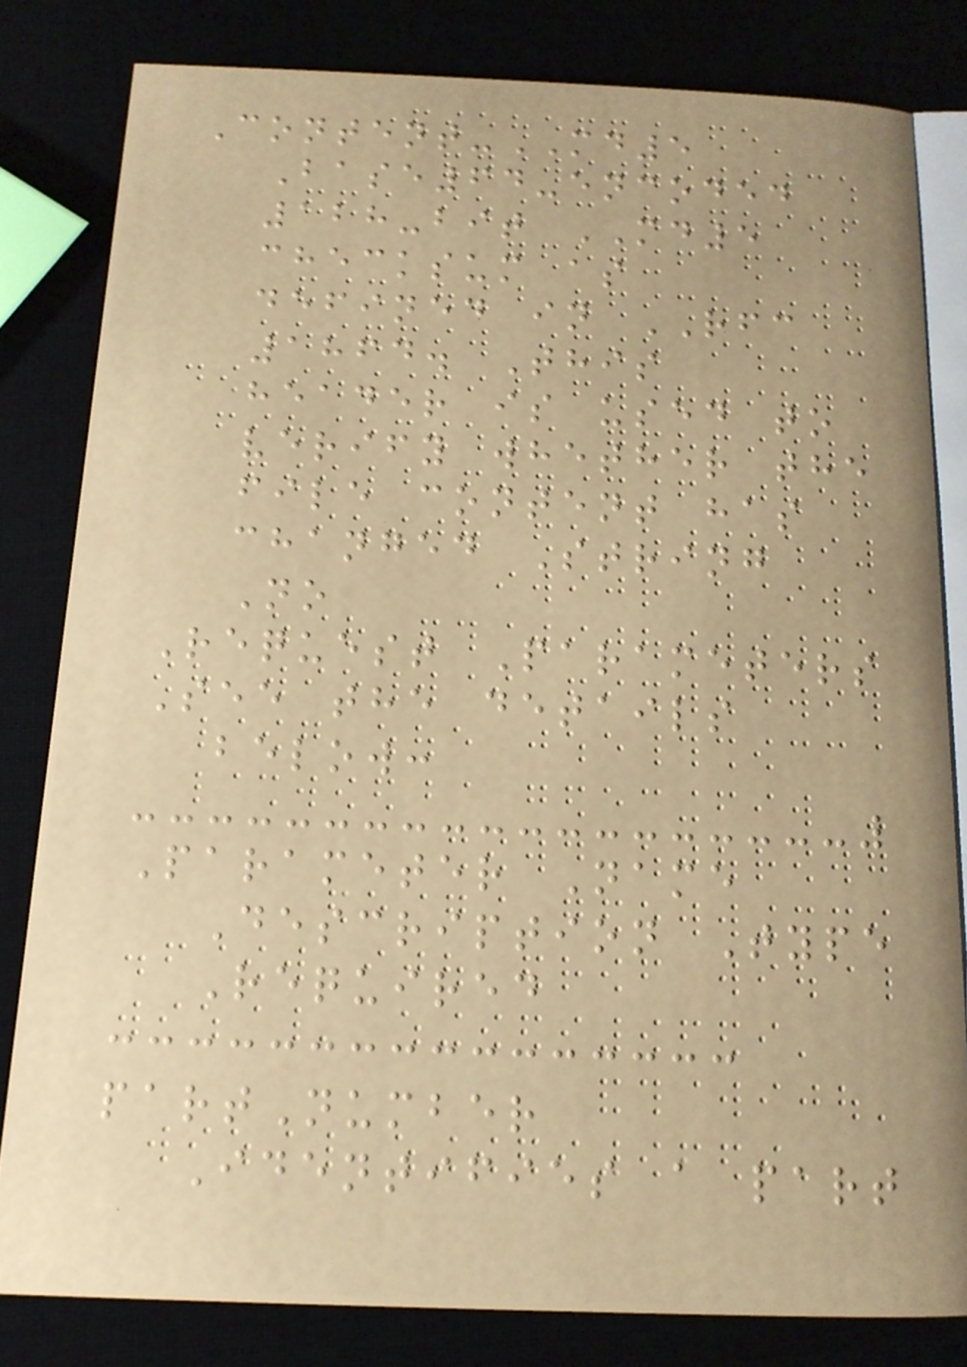Content-MD5
Base64-encoded
128-bit MD5
checksum as
defined in RFC
1864. This
header is used to
verify whether the
file content has
changed String
No
Request Parameters
See the details
below:
Parameter Name
Description Type
Required
partNumber
Identifies a part
